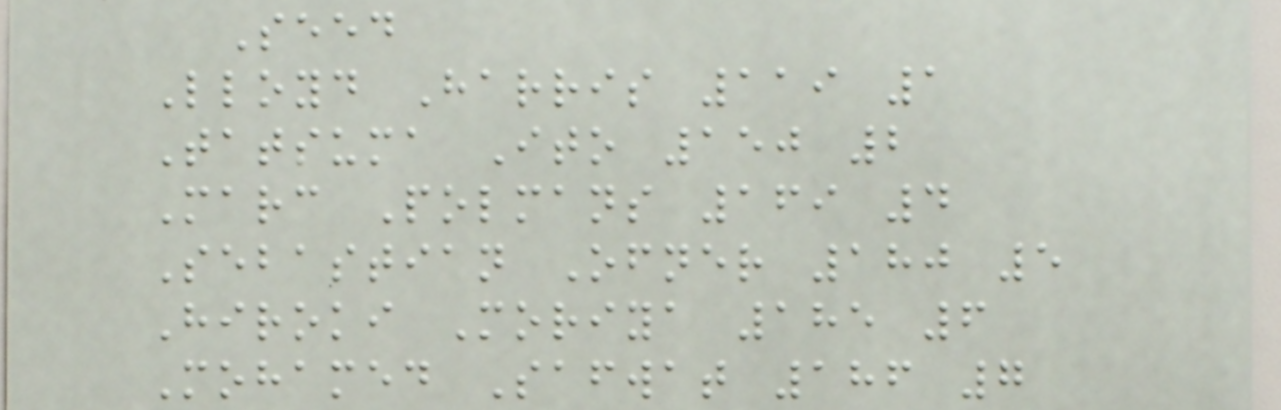Seed
Lloyd Harris 119 1
Tatsuma Ito 150 2
Marc Polmans 169 4
Sebastian Ofner 180 5
Hiroki Moriya 185 6
Mohamed Safwat 186 7
